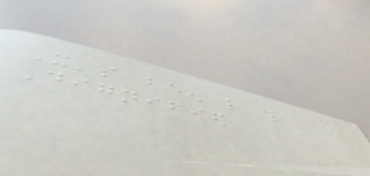It's been like this
Dignified
